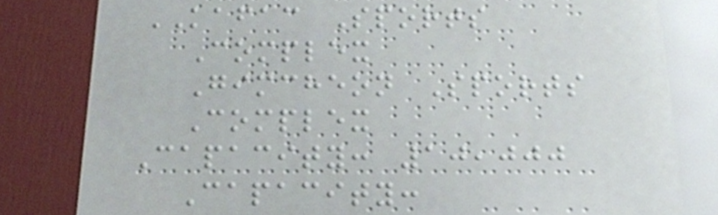KAFAC Sports
Complex
Gimcheon Sports
Complex
Capacity: 10,000
Capacity:
